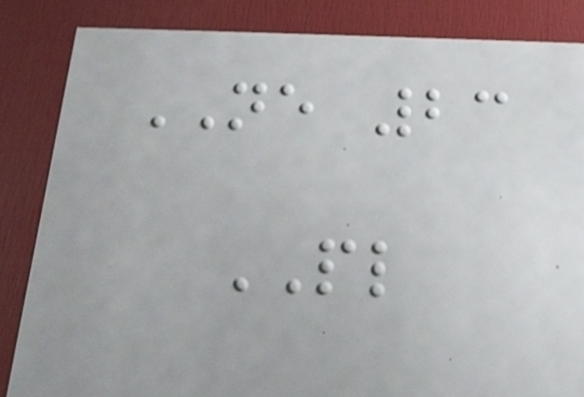NE 23
PL
